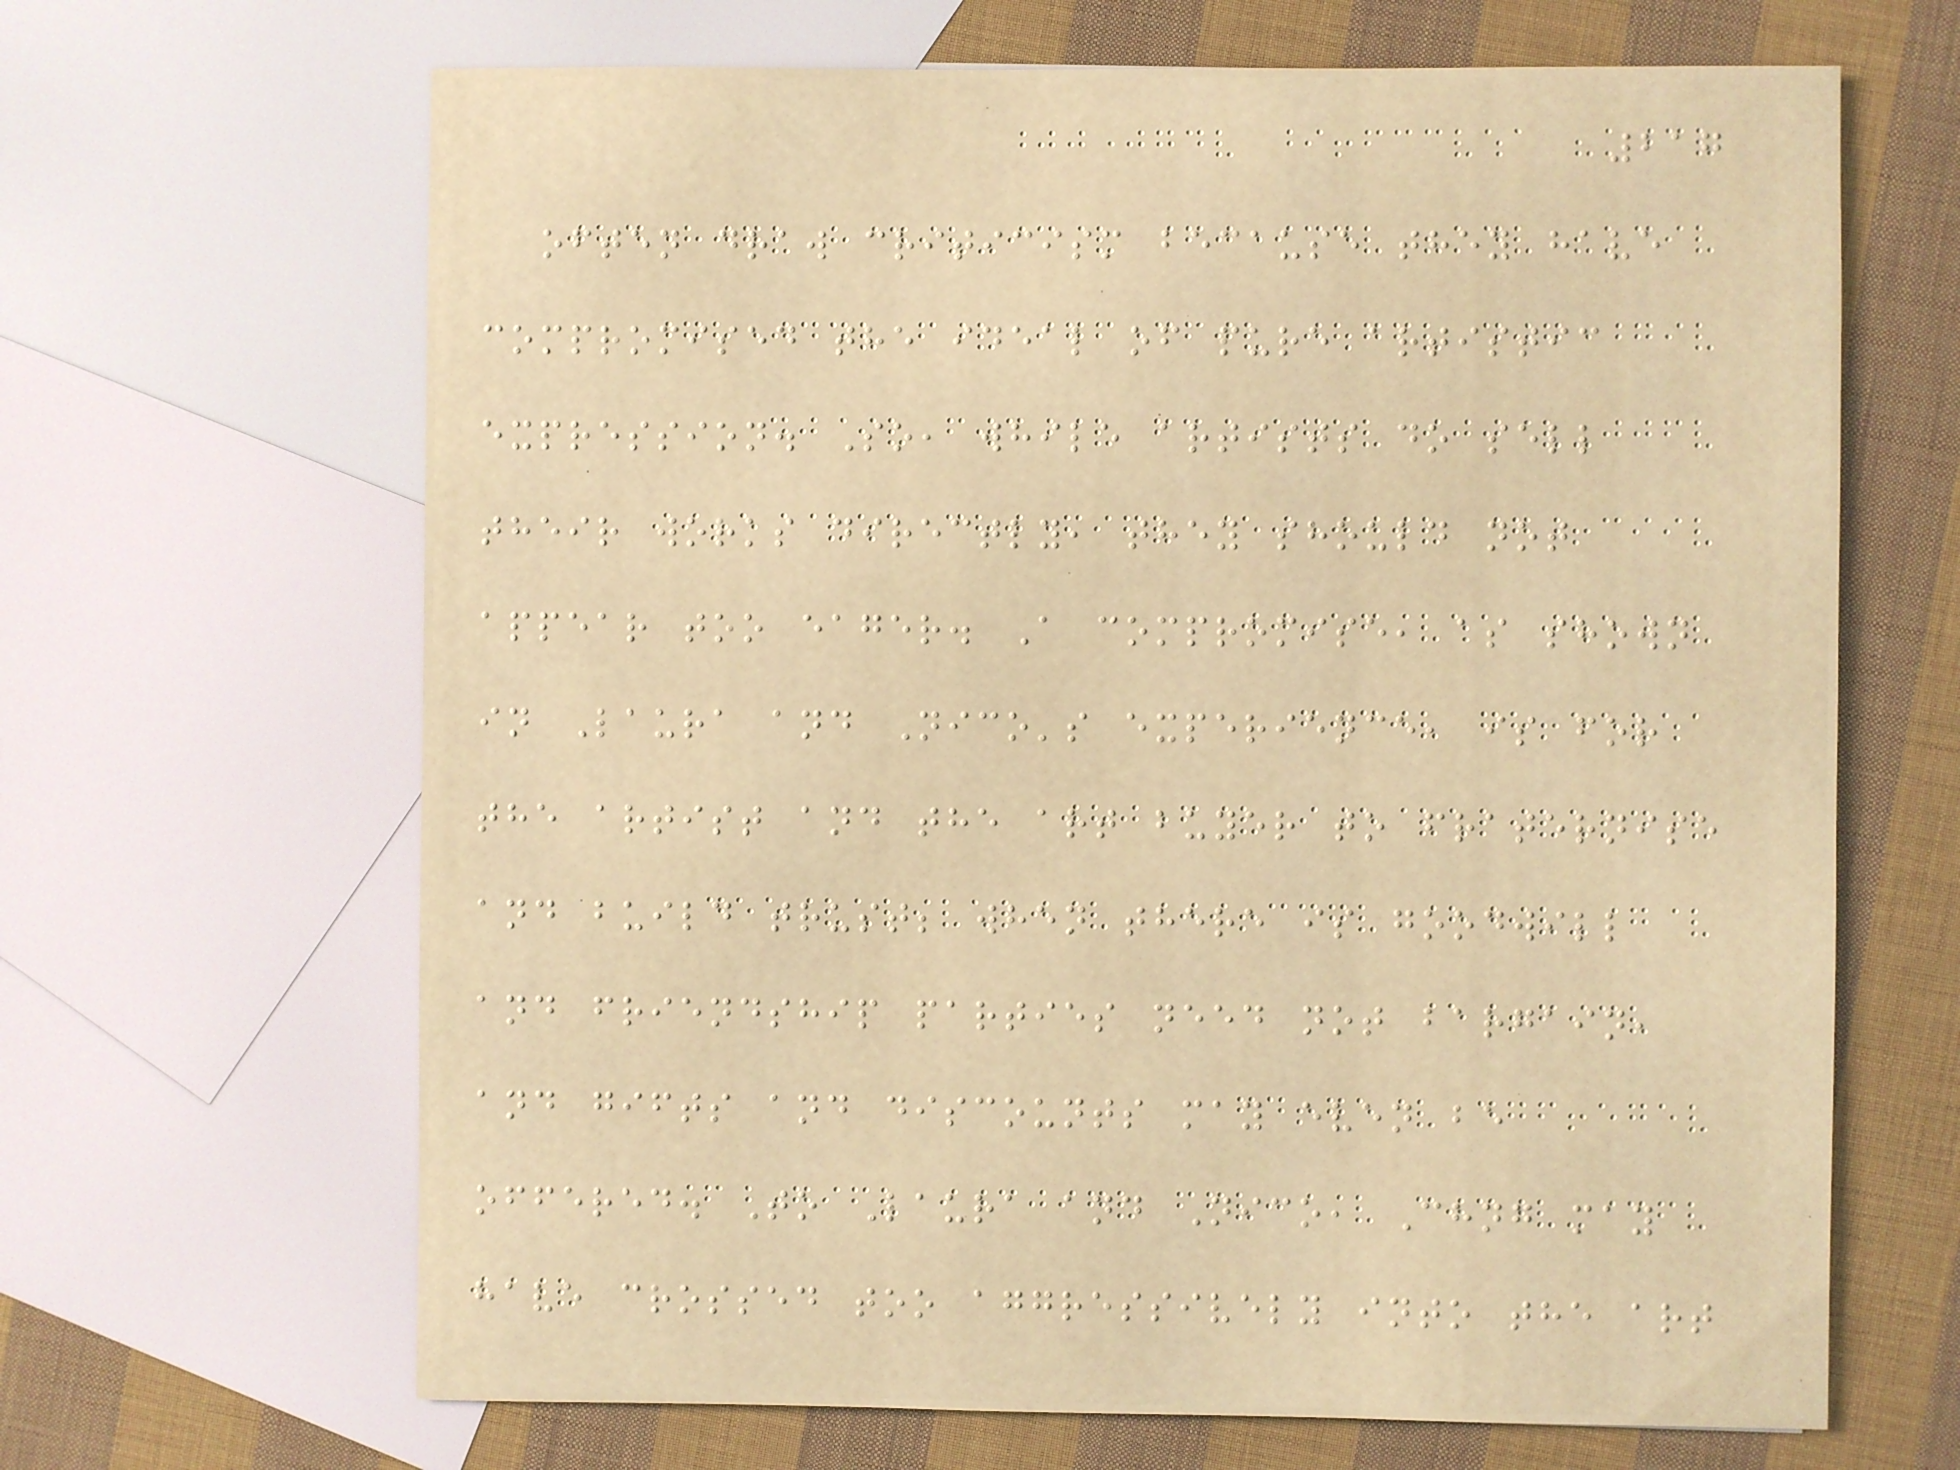217
often draw criticism because they have
compromised the ideal of pure artistic
expression. So, while artists do sell
their works directly, they should not
appear too eager. A compromise, as shown
in Laura and Nico's experience, is for
the artist and the art buyer to fraternise
and build trust; when there is goodwill
and friendship parties need not bargain,
and gifts and discounts may even be
offered. To Laura and Nico, Chng may
have crossed too aggressively into the art
